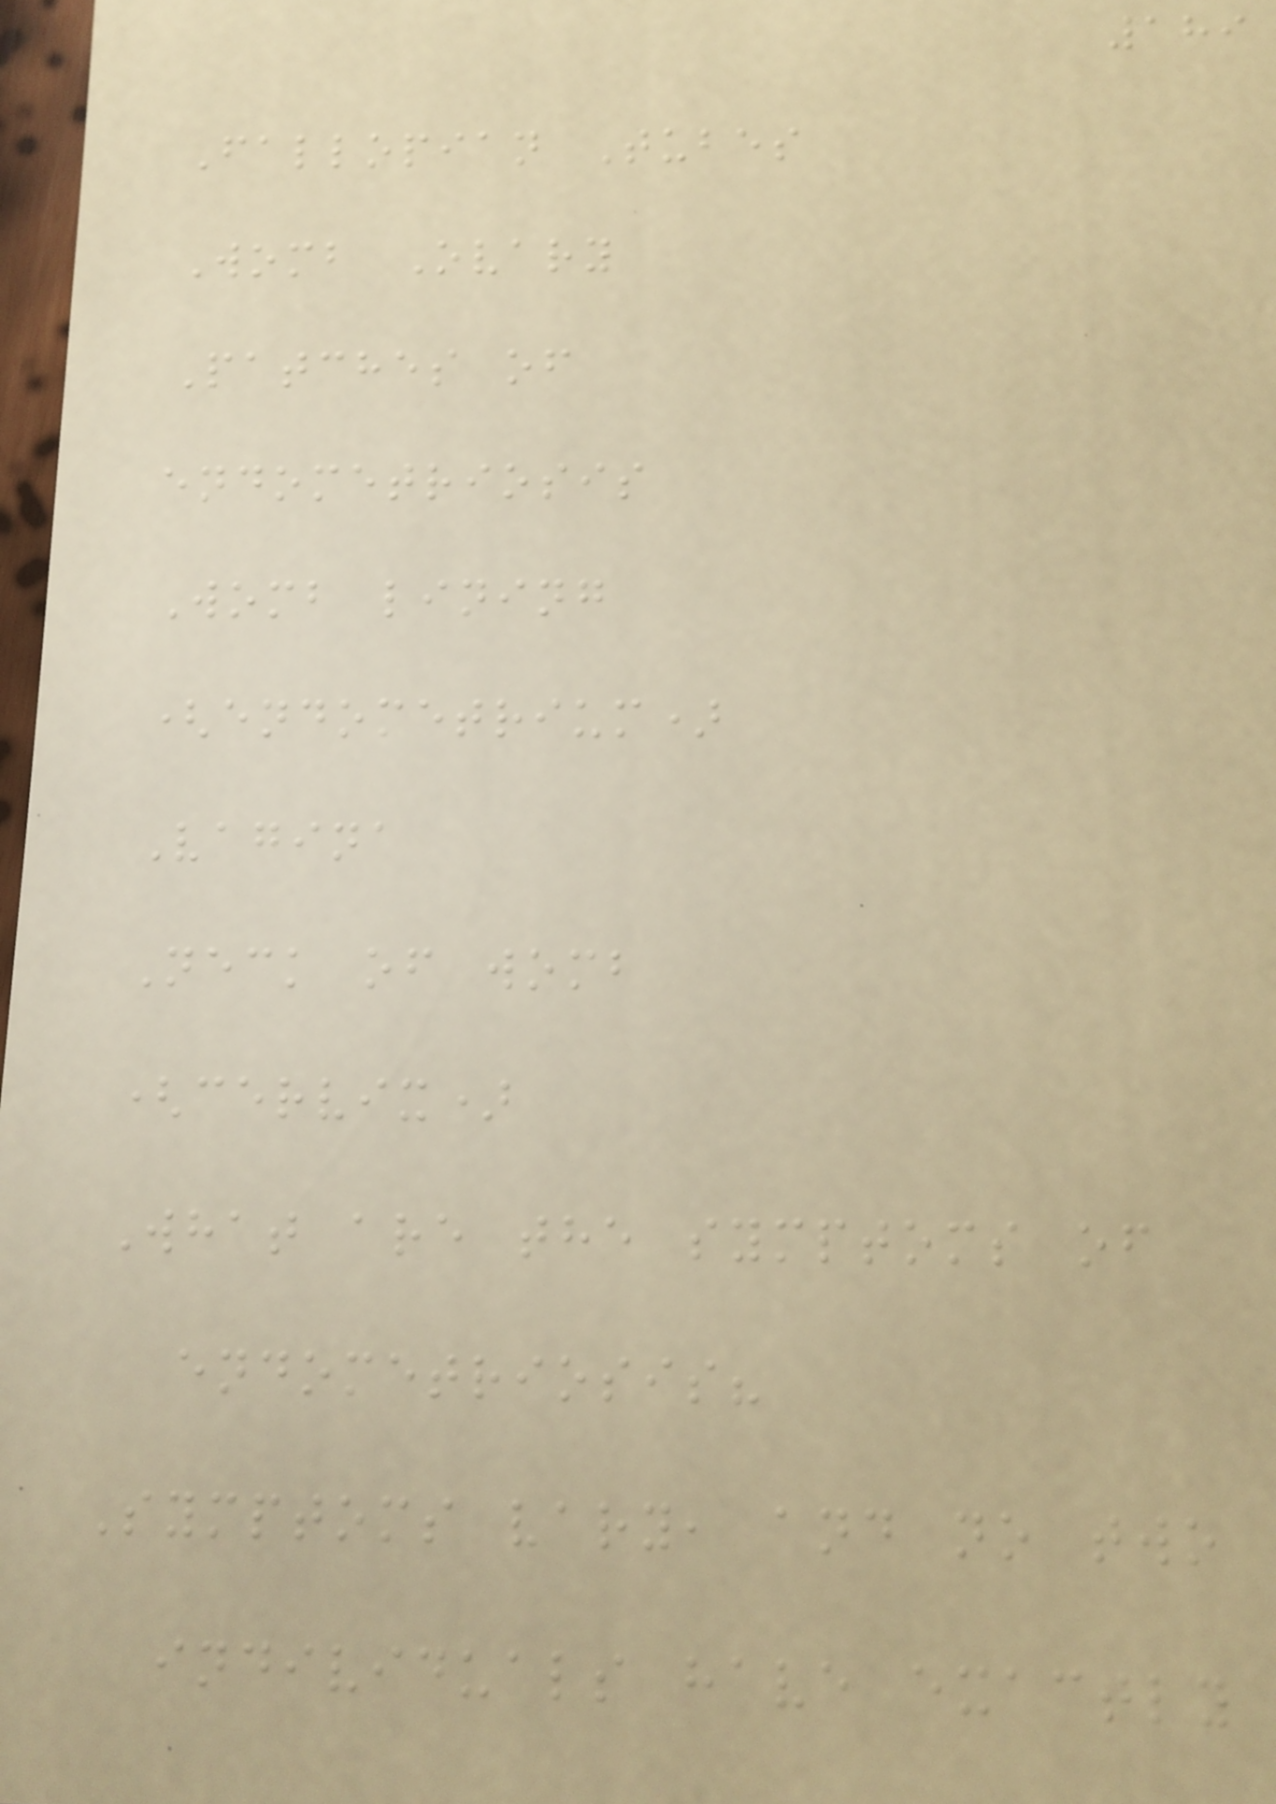189
Fallopian Tubes
Womb Ovary
Patches of
endometriosis
Womb lining
(endometrium)
Vagina
Neck of womb
(cervix)
What are the symptoms of
endometriosis?
Symptoms vary, and no two
individuals have exactly
